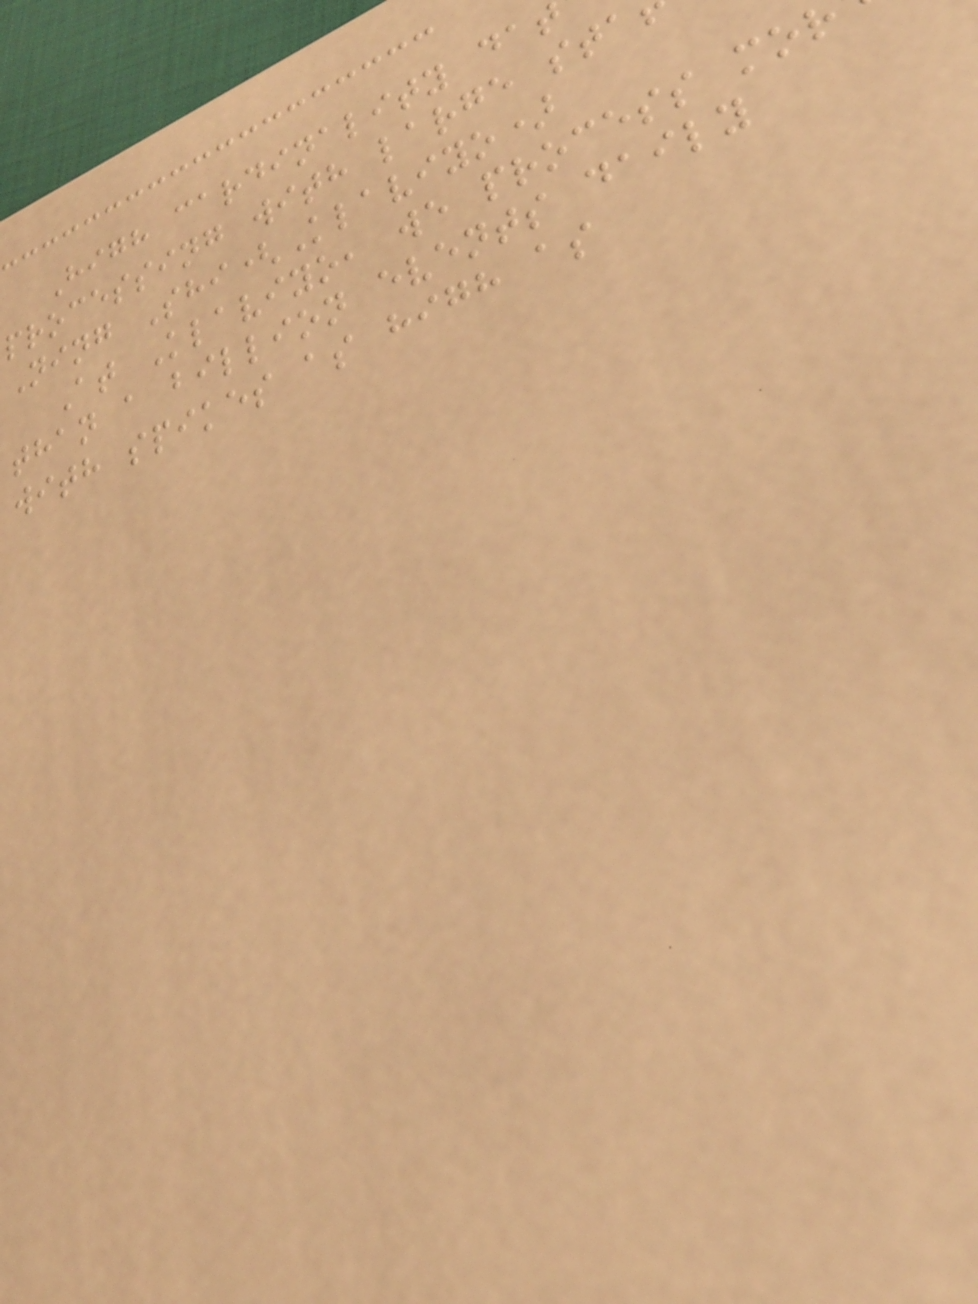High cardinality da
processing with large sta
Ning Shi(Klaviyo)
At Klaviyo, we process mo
than a billion events daily
with spikes as high as
